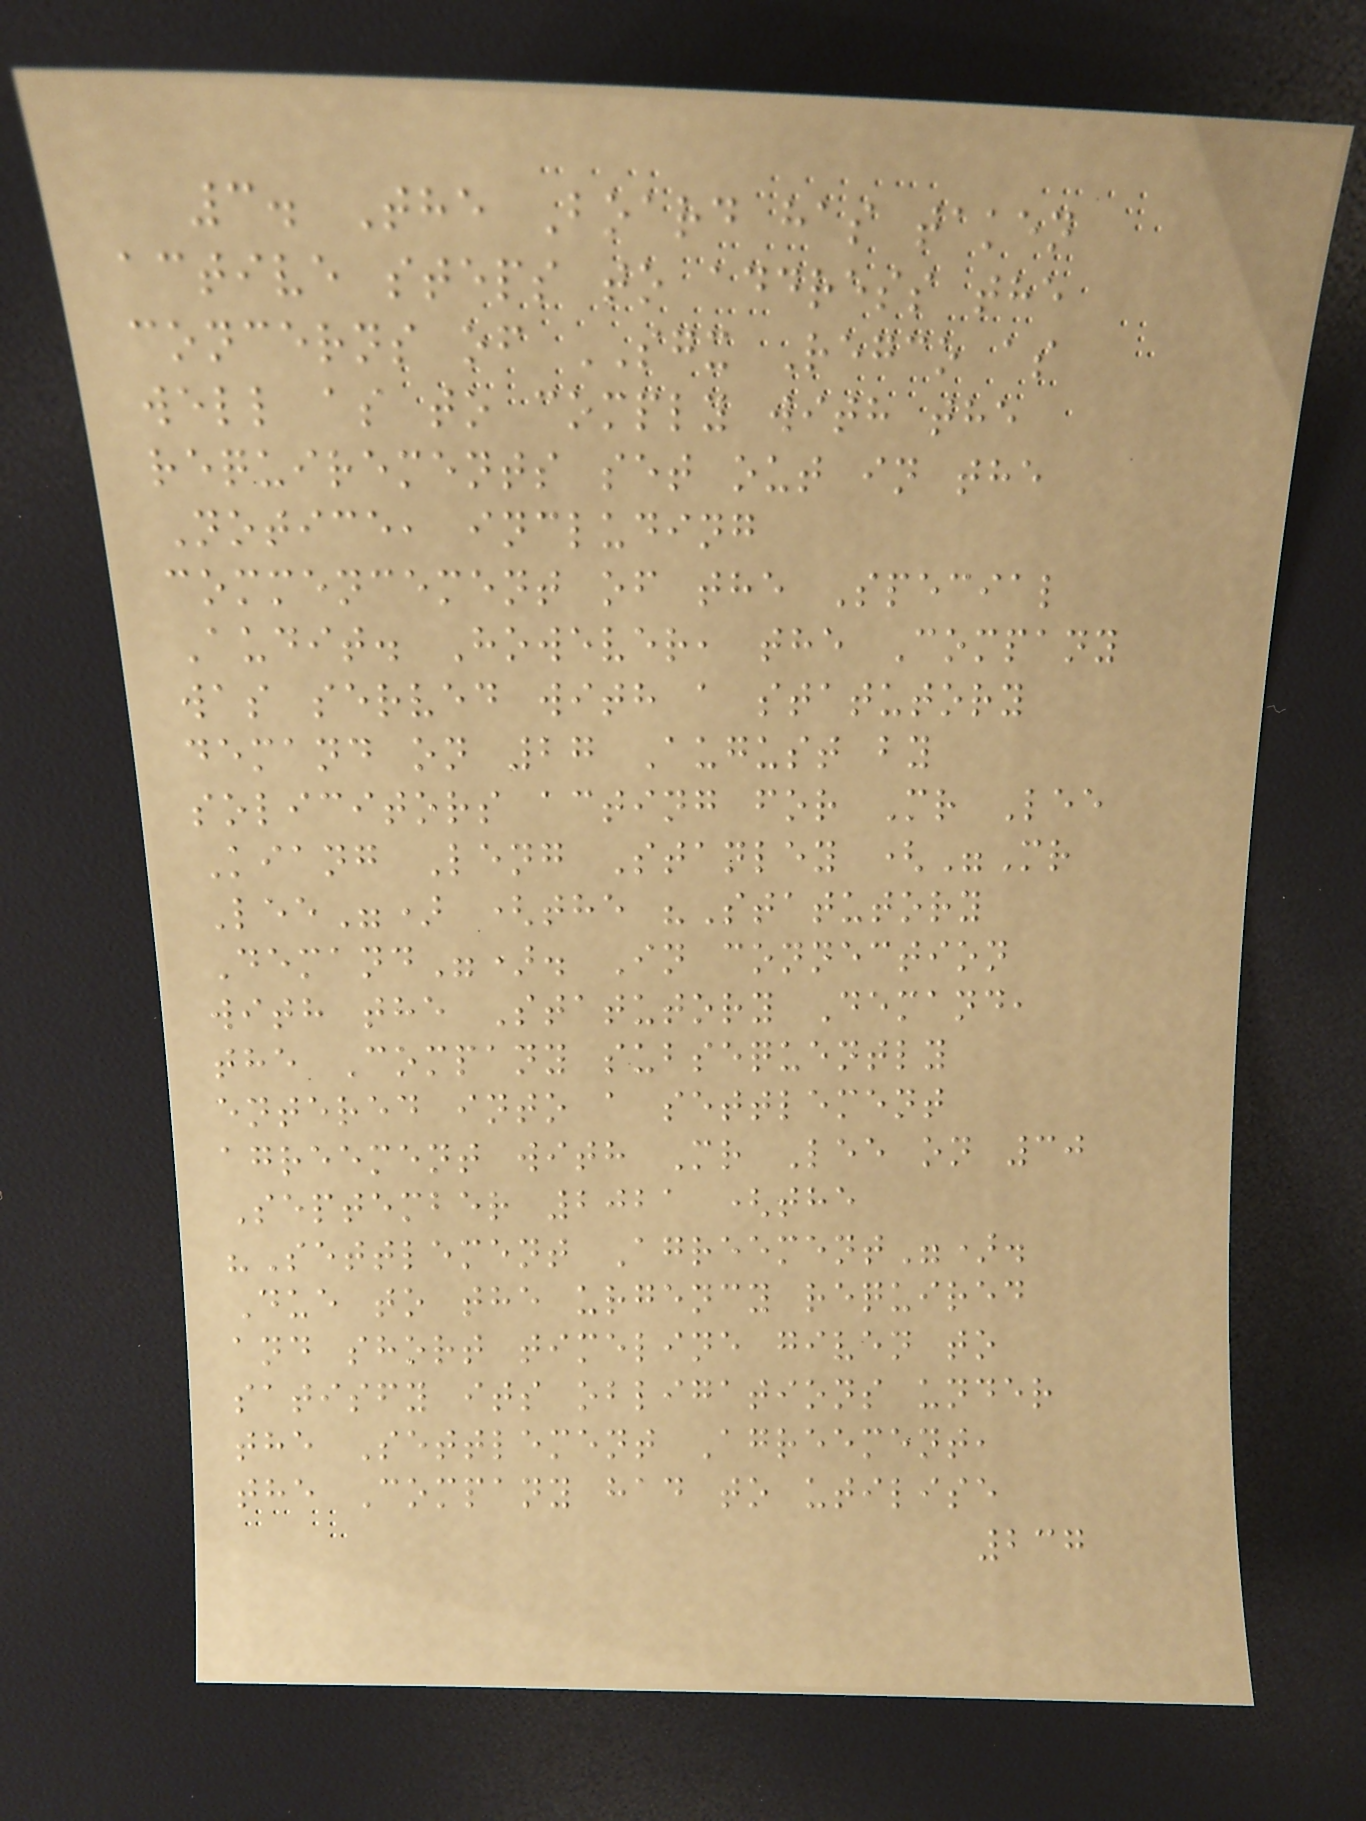3. The Board has taken
active steps to address the
concerns of SGX Regco as
well as to comply with the
requirements set out in the
Notice, including
commencement of the Special
Audit. However, the Company
was served with a statutory
demand on 27 August by
solicitors acting for Mr Lee
Kiang Leng Stanley ("Mr
Lee") (the "Statutory
Demand"). In connection
with the Statutory Demand,
the Company subsequently
entered into a settlement
agreement with Mr Lee on 30
September 2021 (the
"Settlement Agreement").
Due to the urgency required
and short timeline given to
satisfy its obligations under
the Settlement Agreement,
the Company had to utilise
237
